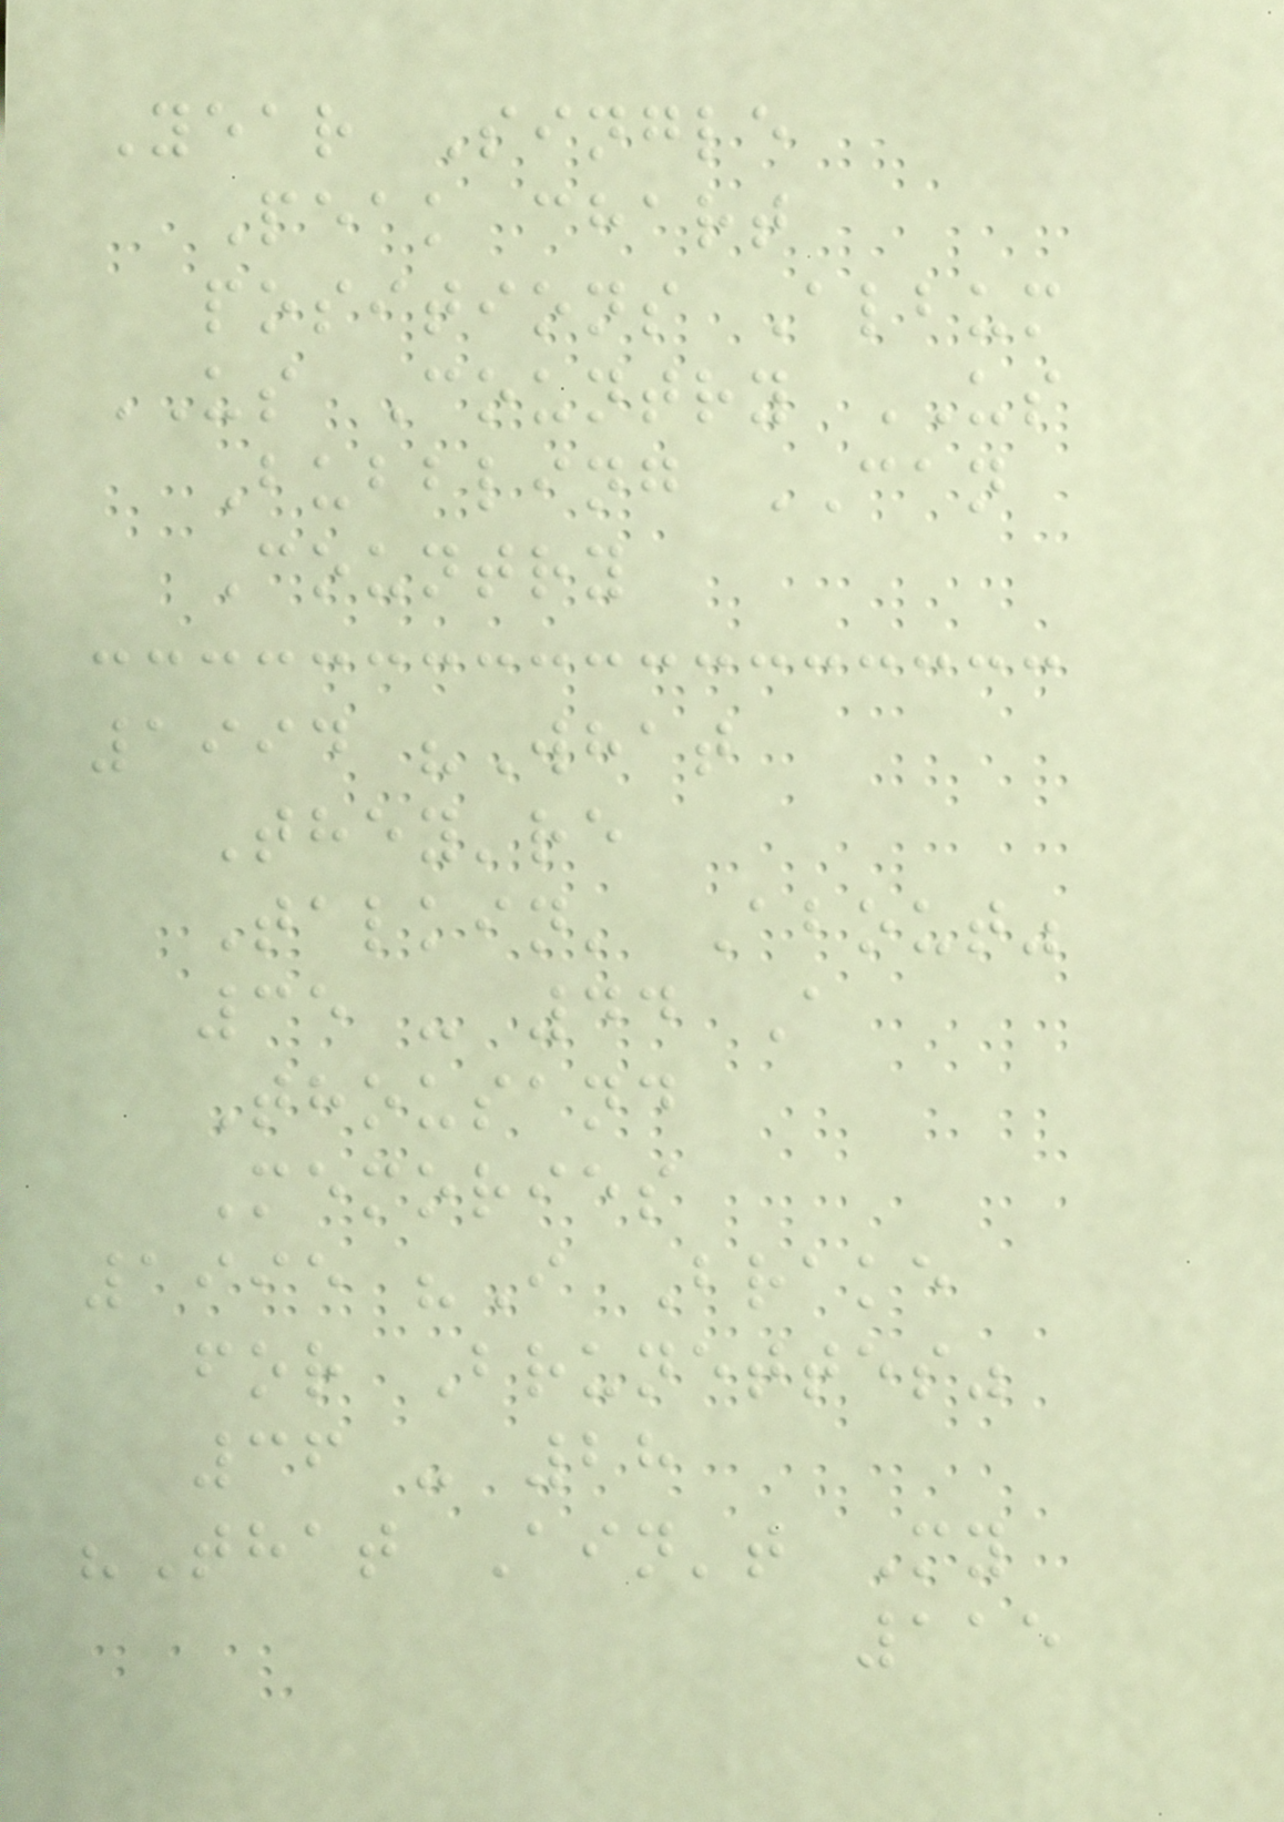Year Single
Peak chart
positions Album
US Country US
Bubbling CAN
Country
1994 "What
They're
Talkin' About"
35 - 44 A
Thousand
Memories
1995 "I Brake
for Brunettes"
36 - 28
"That Ain't My
115
